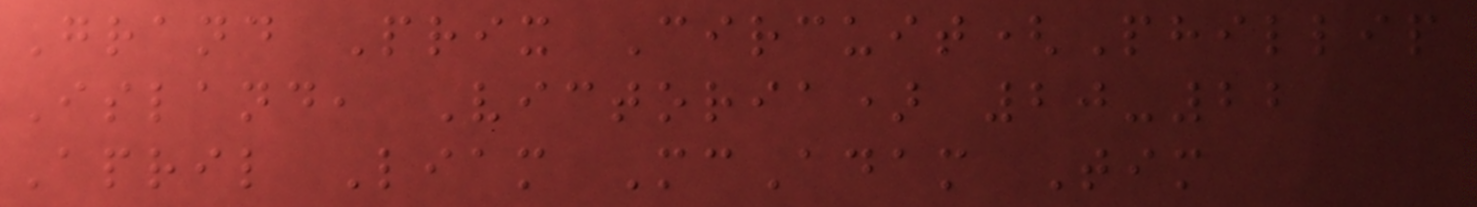Grand Prix Circuit(Phillip
Island, Victoria) 20-22
April Liam McAdam Tim
